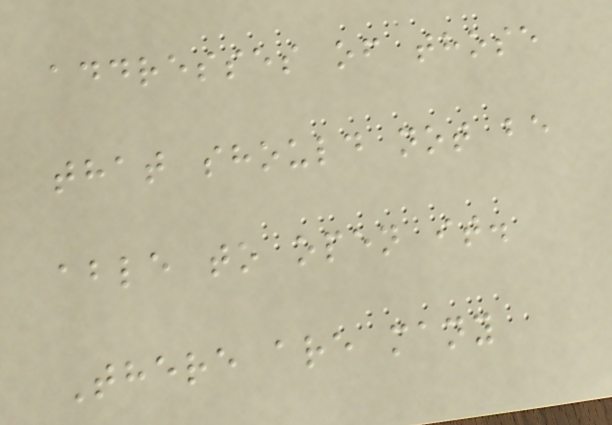addresses of those
that should not be
able to open it.
There are many
